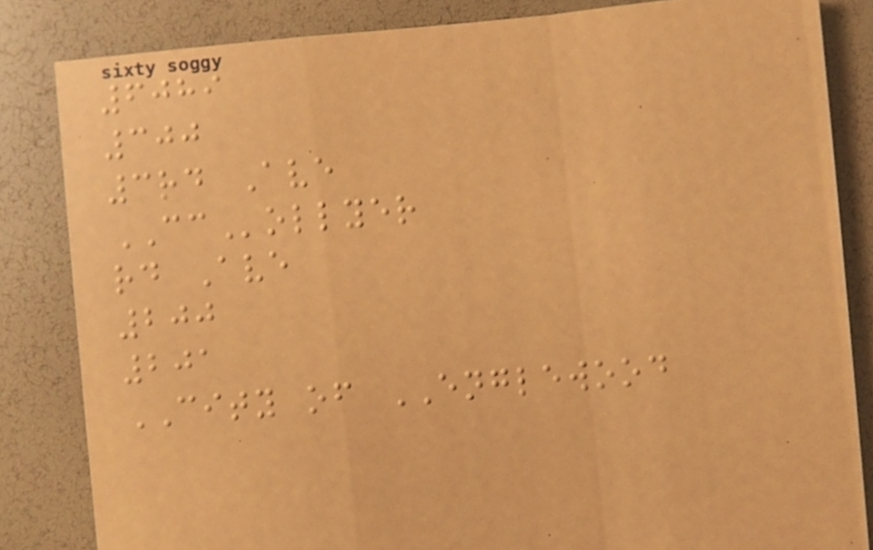6089
300
3rd Ave
CCollyer
rd Ave
200
201
CITY of ENGLEWOOD
